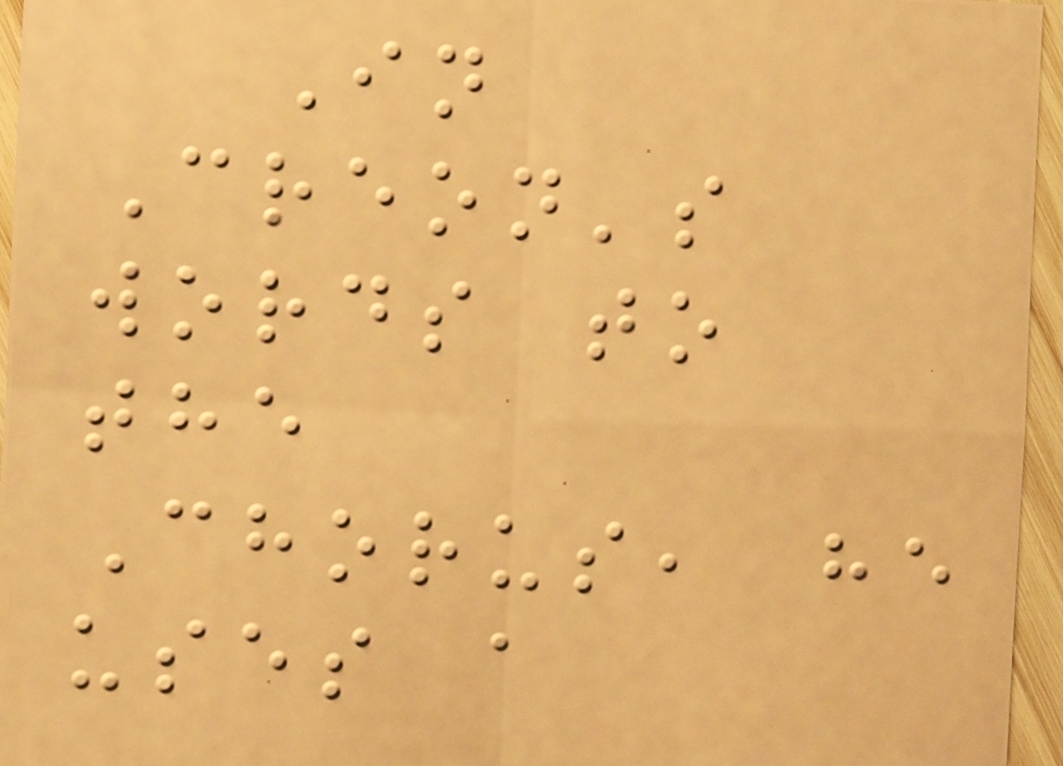In
Creon's
words to
the
Chorus, he
uses a
